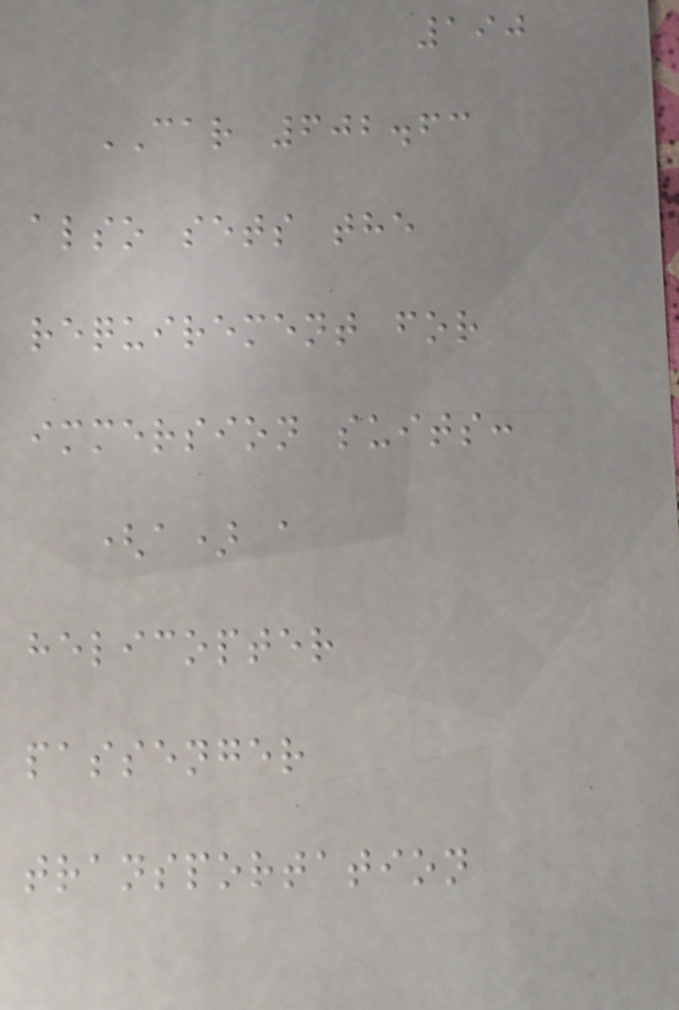190
CAR 602.63
also sets the
requirement for
immersion suits:
(a) a
helicopter
passenger
transportation
